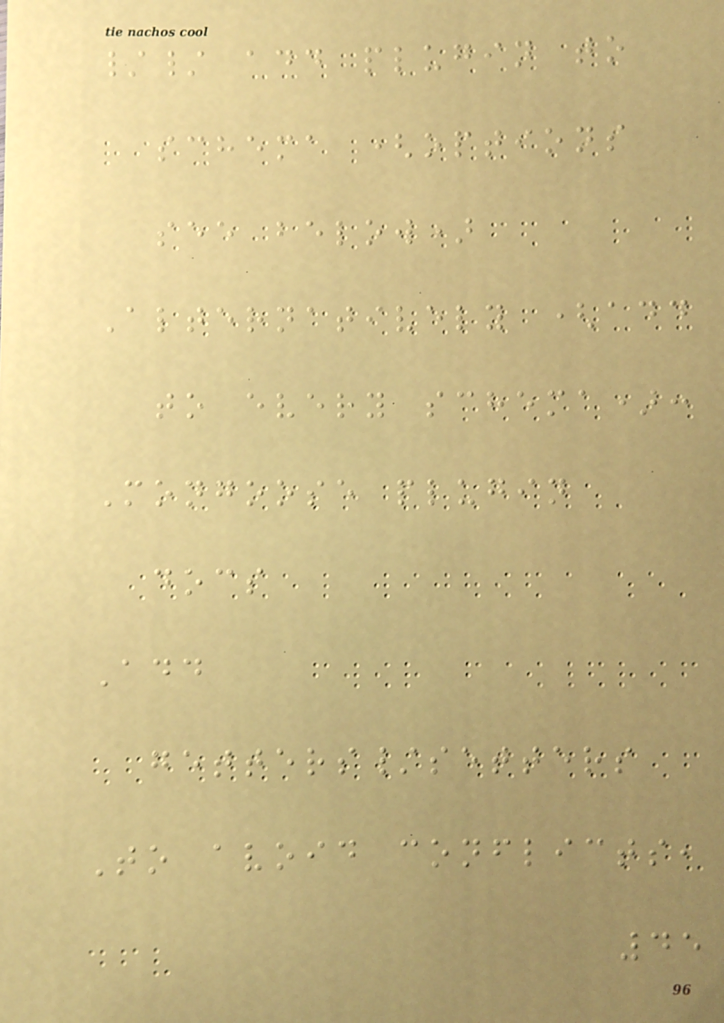// add plugin to
schema (options
see below)
Alternatively (add
to every schema):
Mongoose plugin
docs
Add
getters/setters
To avoid conflicts,
45
